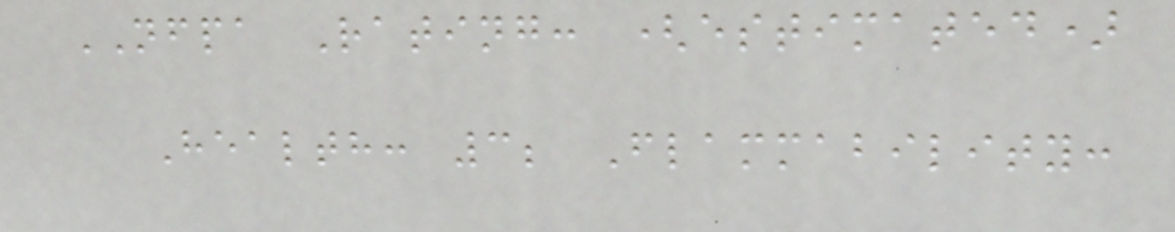NFPA Rating: (estimated)
Health: 3; Flammability:
